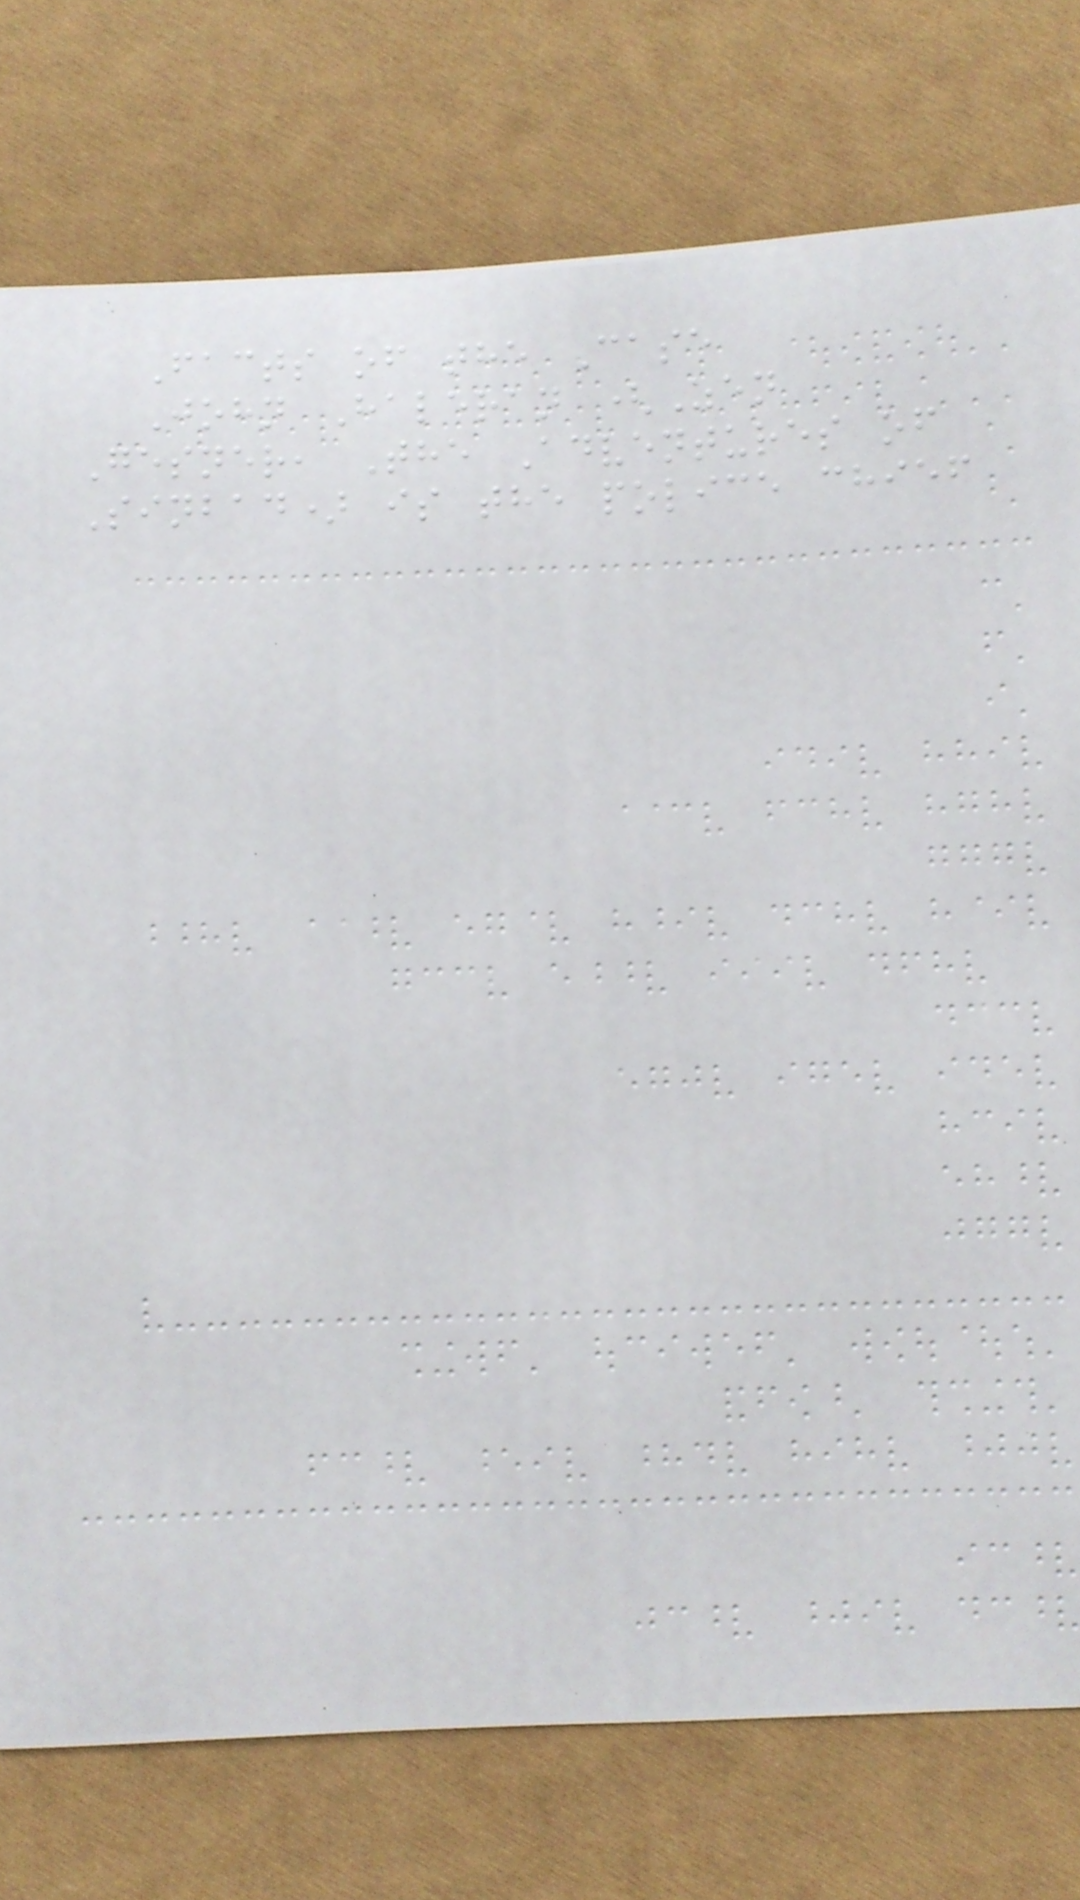Facts of the Case
John Haleran (Zen
Gesner, The Adventures of
Sinbad) is the police chief
